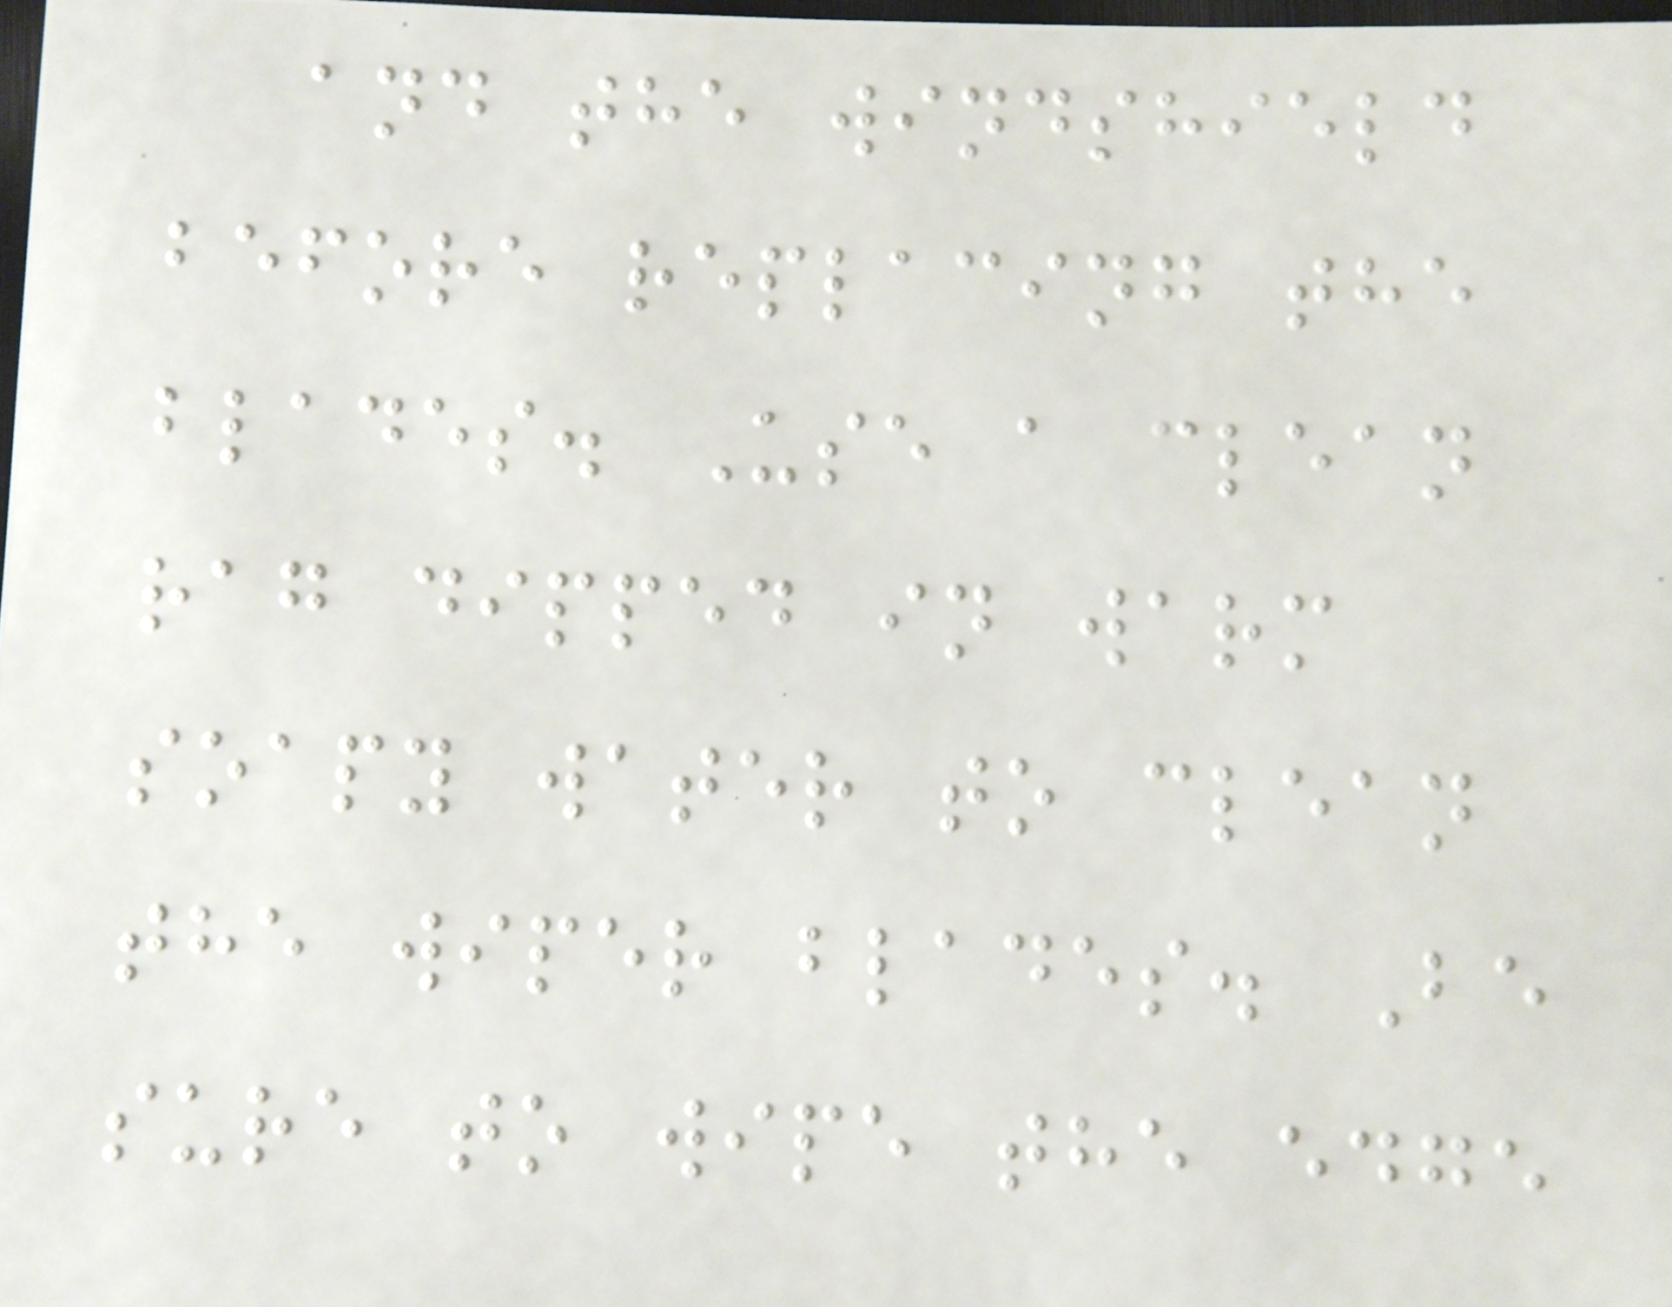and the windshield
before replacing the
blades. Use a clean
rag dipped in warm
soapy water to clean
the wiper blades. Be
sure to wipe the edge
